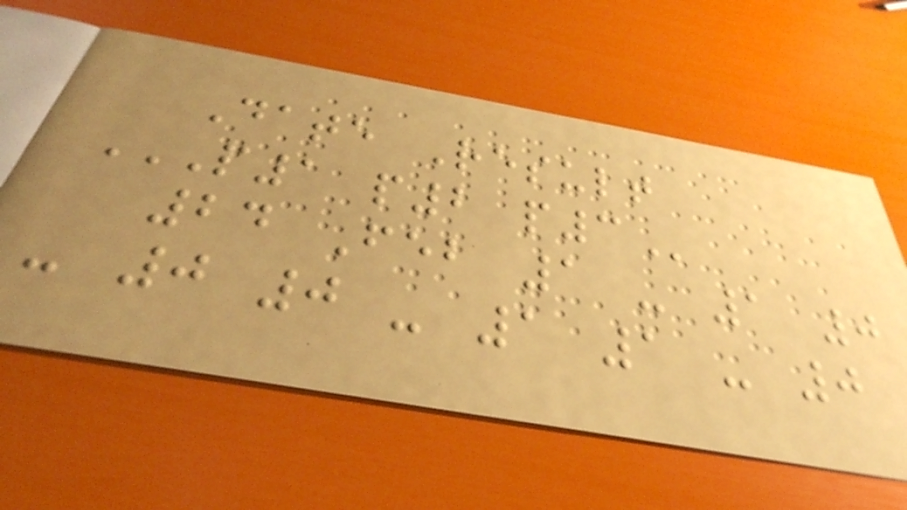Date Result
P1 P2 P3
24 Feb 1 - 1 0
- 0 0 - 1 1 - 0
